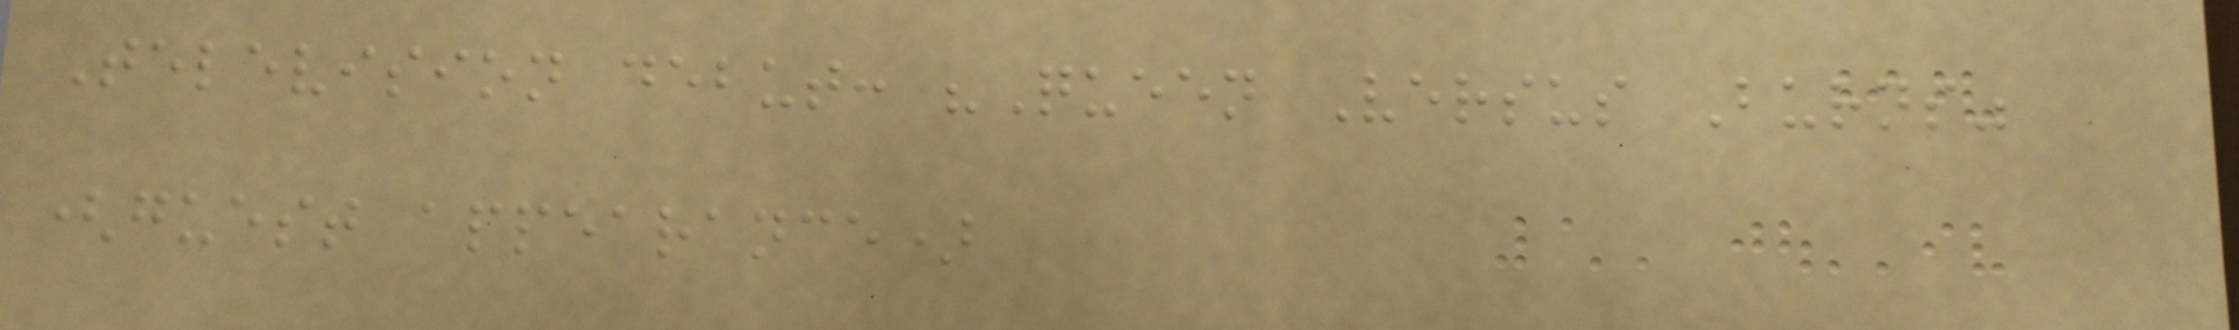Television debut: "Queen Versus Burns"
(guest appearance)
